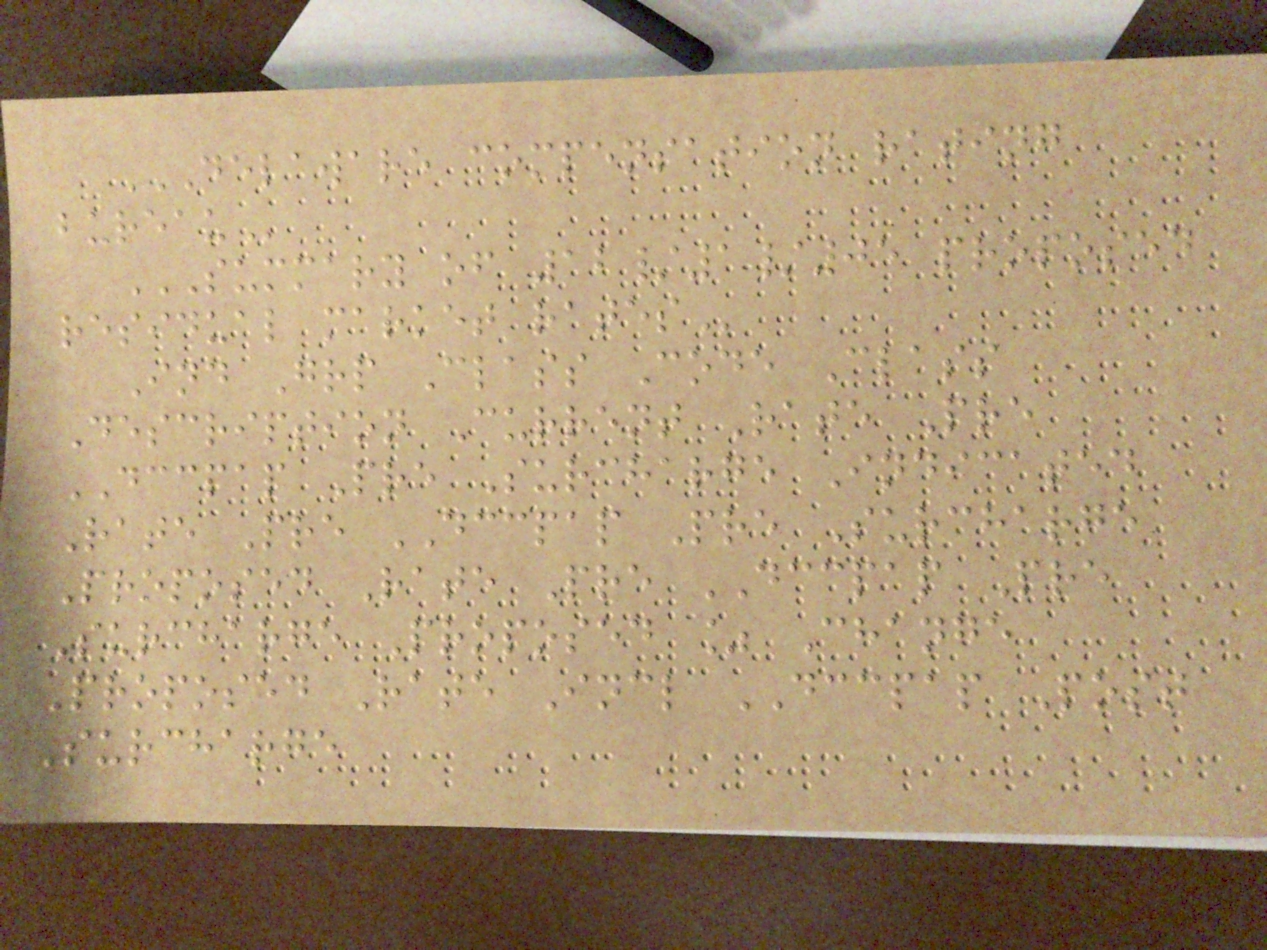DELAWARE COMPENSATION RATING
BUREAU
SUMMARY OF 12/1/05 PROPOSED
RESIDUAL MARKET RATES
Ind Grp Class Code Class
Description Current Rate Pre
DCCPAP Pre Surcharge Indicated
Rate Pre DCCPAP Pre Surcharge
Proposed Rate Pre DCCPAP Pre
Surcharge Proposed % Change
Proposed Rate Incl DCCPAP Post
Surcharge
